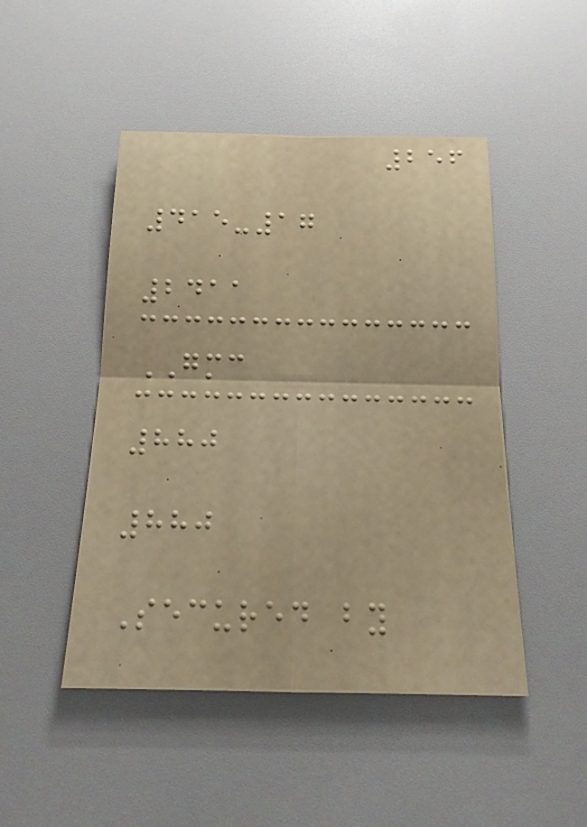256
415-17
2411
GMC
880
880
Secured by
